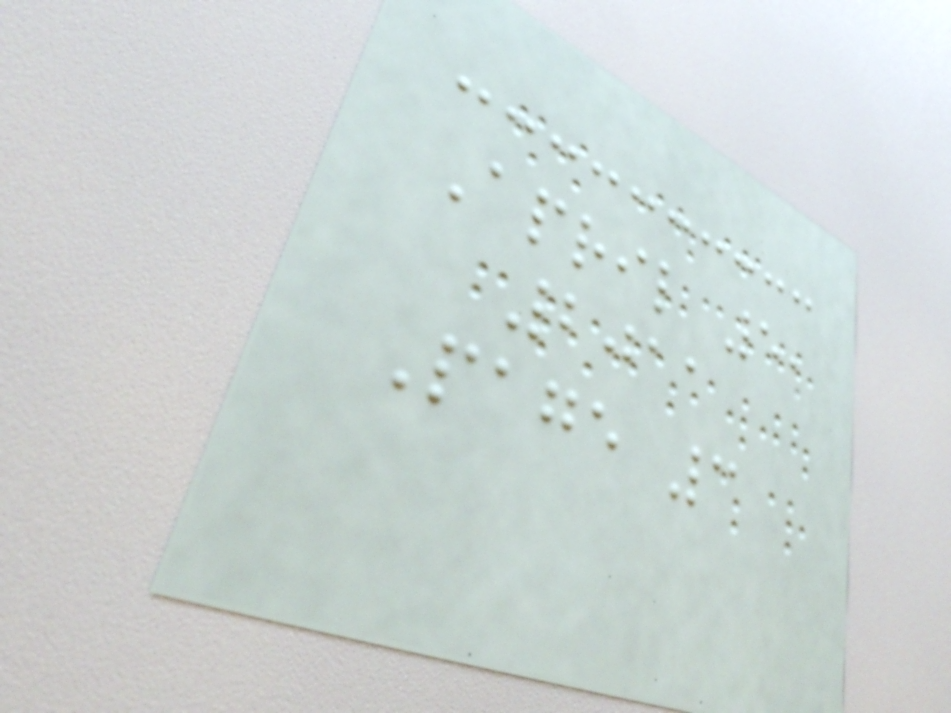April 5,
2011
Page 3
